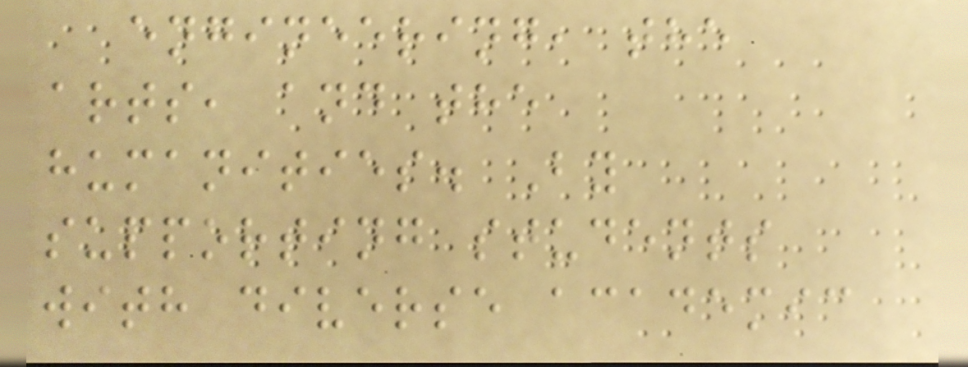engineering, the
arts, and the
humanities. By
supporting students
with diverse academic
